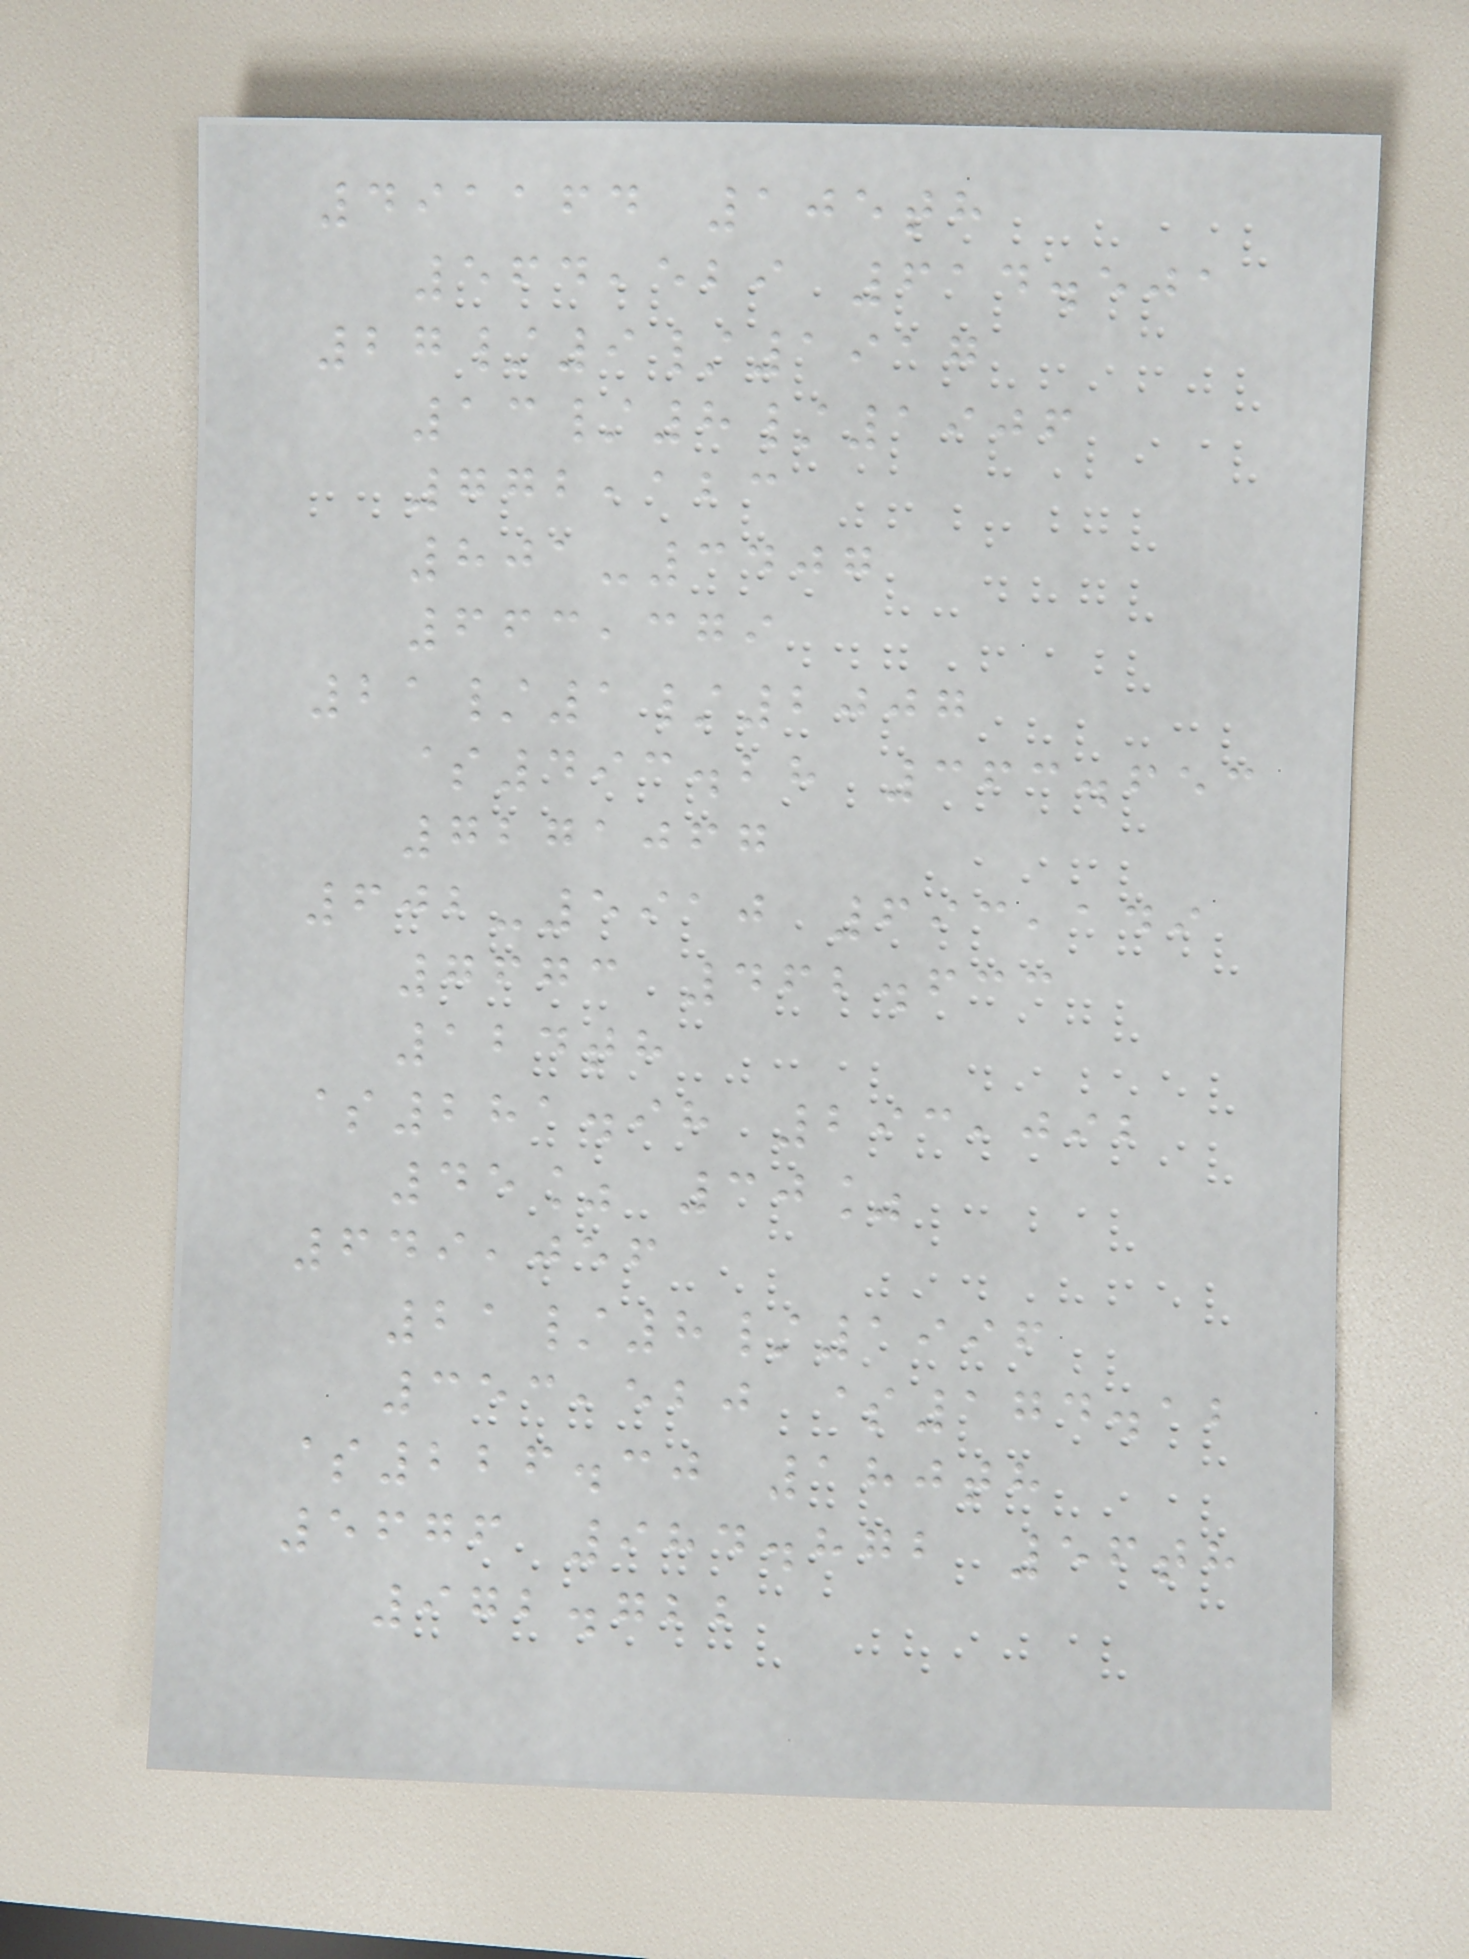491164 105th
564,529 614.501
27/9/1917
13/8/1906
772,123
801-3407
663,379
21/1/2007
$493.28 363.653
7271067
602-5910 693,149
7673 462.633
124th
$281.98 293,092
45% 30%
649,056
21/8/1996
353,520 $174.12
$226.30 180th
5676 984.872 56th
972.722
